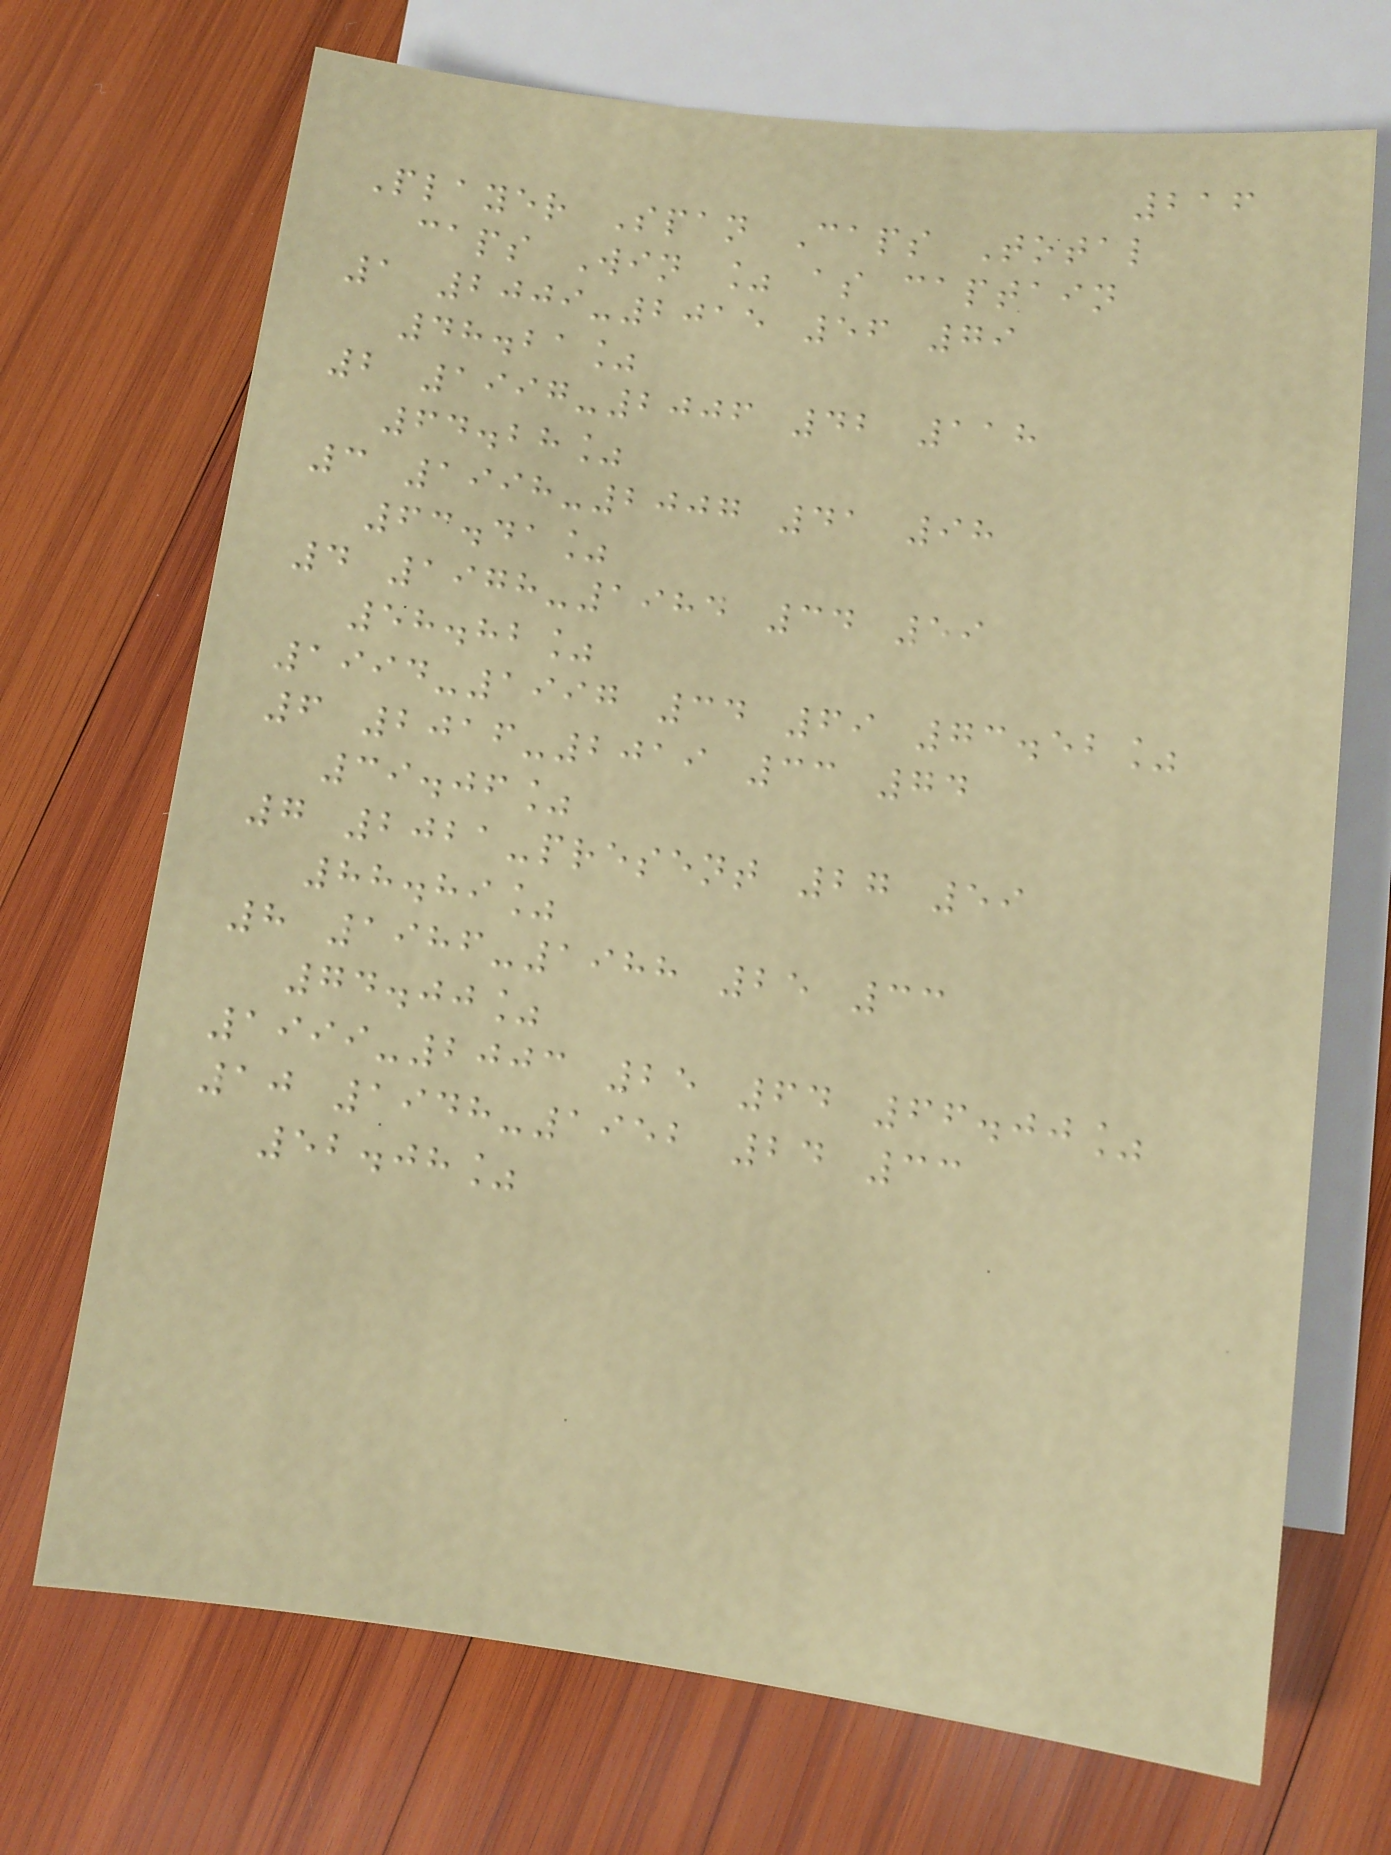216
Player Span Caps Total
caps Win % as captain
1 2009-2015 56 79
48.21%
2 1997-2006 42 118
64.28%
3 1998-2007 41 98
63.41%
4 1978-1984 34 59
58.82%
1994-1997 34 69 73.52%
6 2016-2019 33 74
39.06%
7 2021-present 27 59
88.89%
8 1986-1988 25 33
74.00%
1999-2003 25 64 66.00%
10 1948-1952 24 33
52.08%
